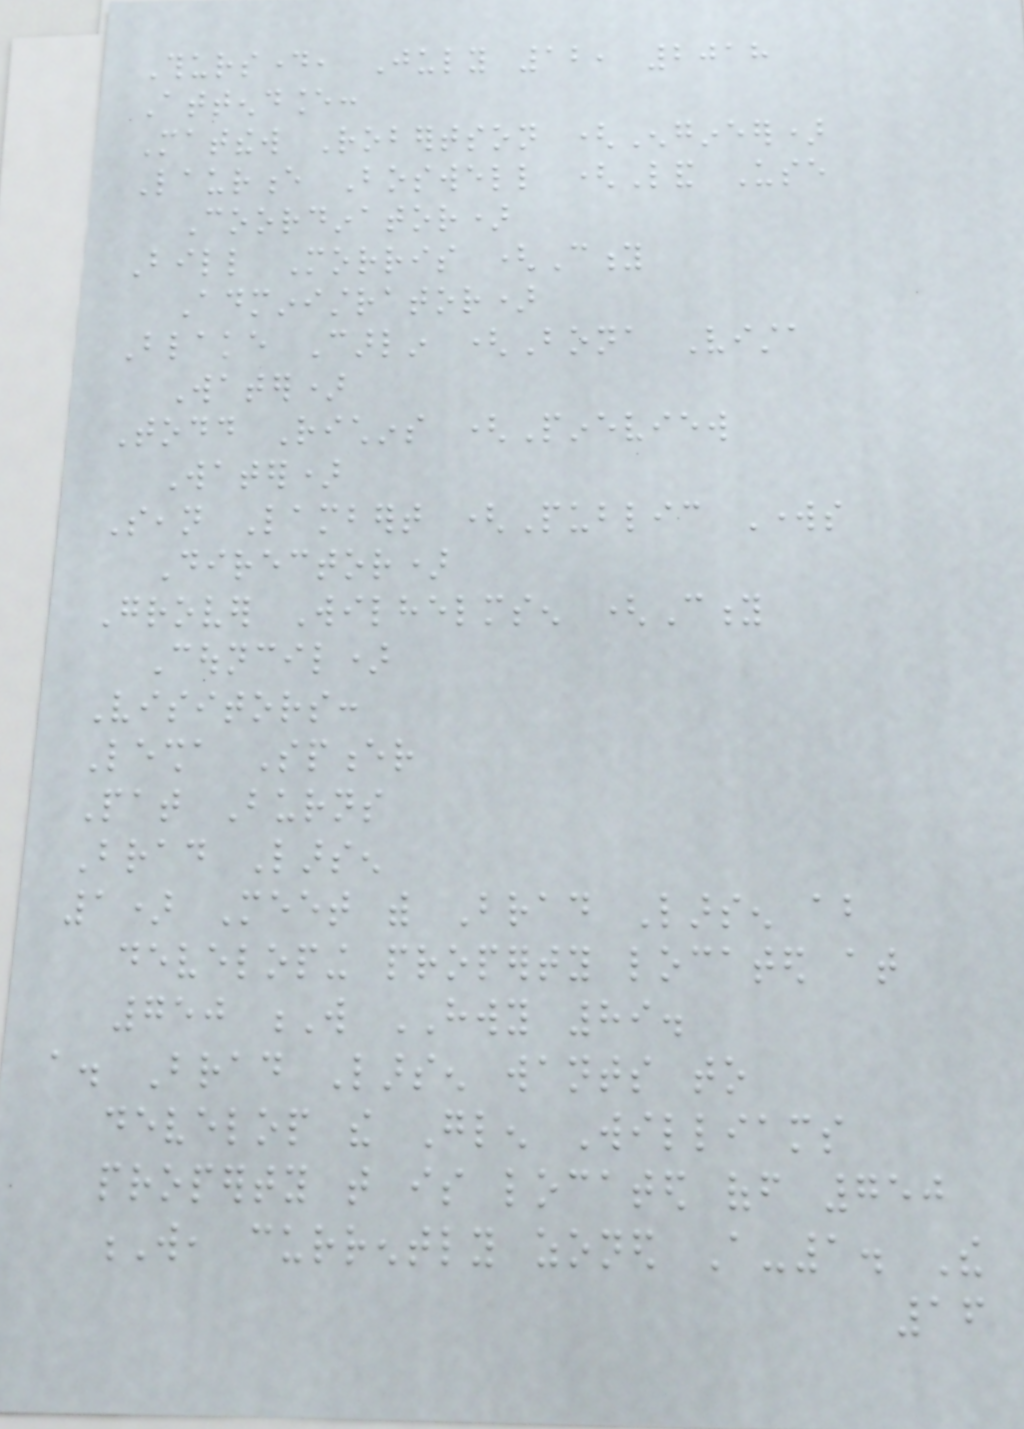Thursday, July 12, 2018
Attendance:
Matthew Robertson (Engineer)
Laurence Boswell (Land Use
Coordinator)
Bill Morris (City
Administrator)
Blake Carlin (Bona Vista
Water)
Todd Richins (Pineview
Water)
Sean Lambert (Public Works
Director)
Grover Wilhelmsen (City
Council)
Visitors:
Lesha Spencer
Pat Burns
Brad Larsen
1) Meet with Brad Larsen about
developing property located at
750 W HWY 89.
a. Brad Larsen wants to
develop the Glen Williams
property that is located off 750
W, currently zoned A-1. The
16
